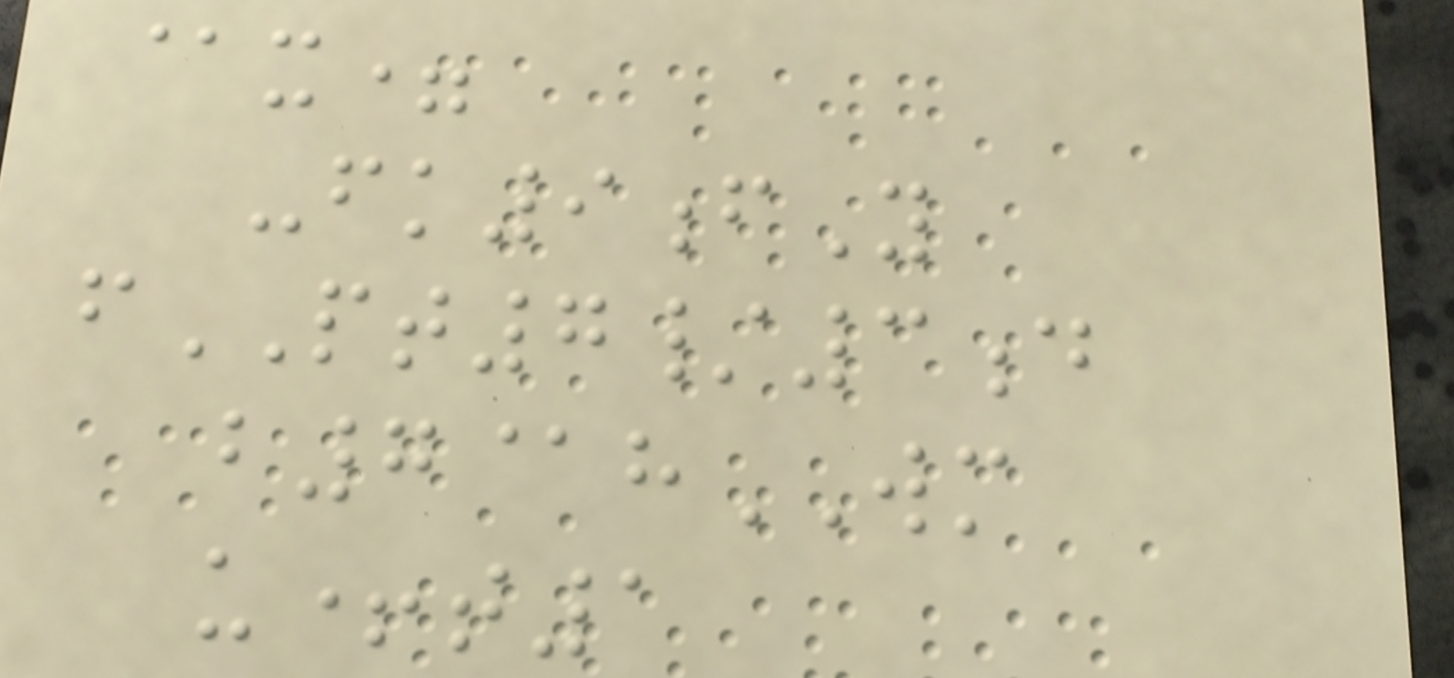@x=
-fk9fY
fPT7/3d
b7@hWM
u+t1
